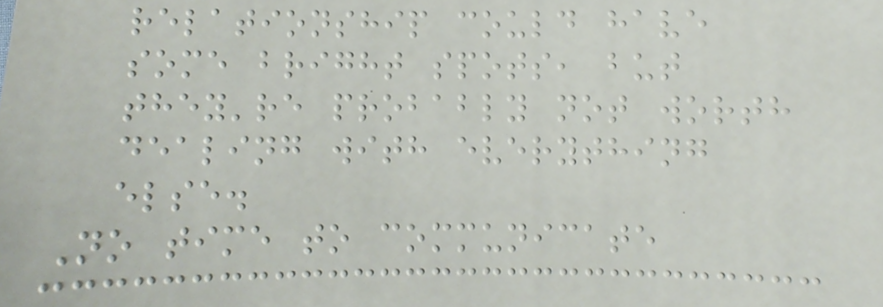relationship could have
some bright spots, but
they're probably not worth
dealing with everything
else.
No time to communicate
